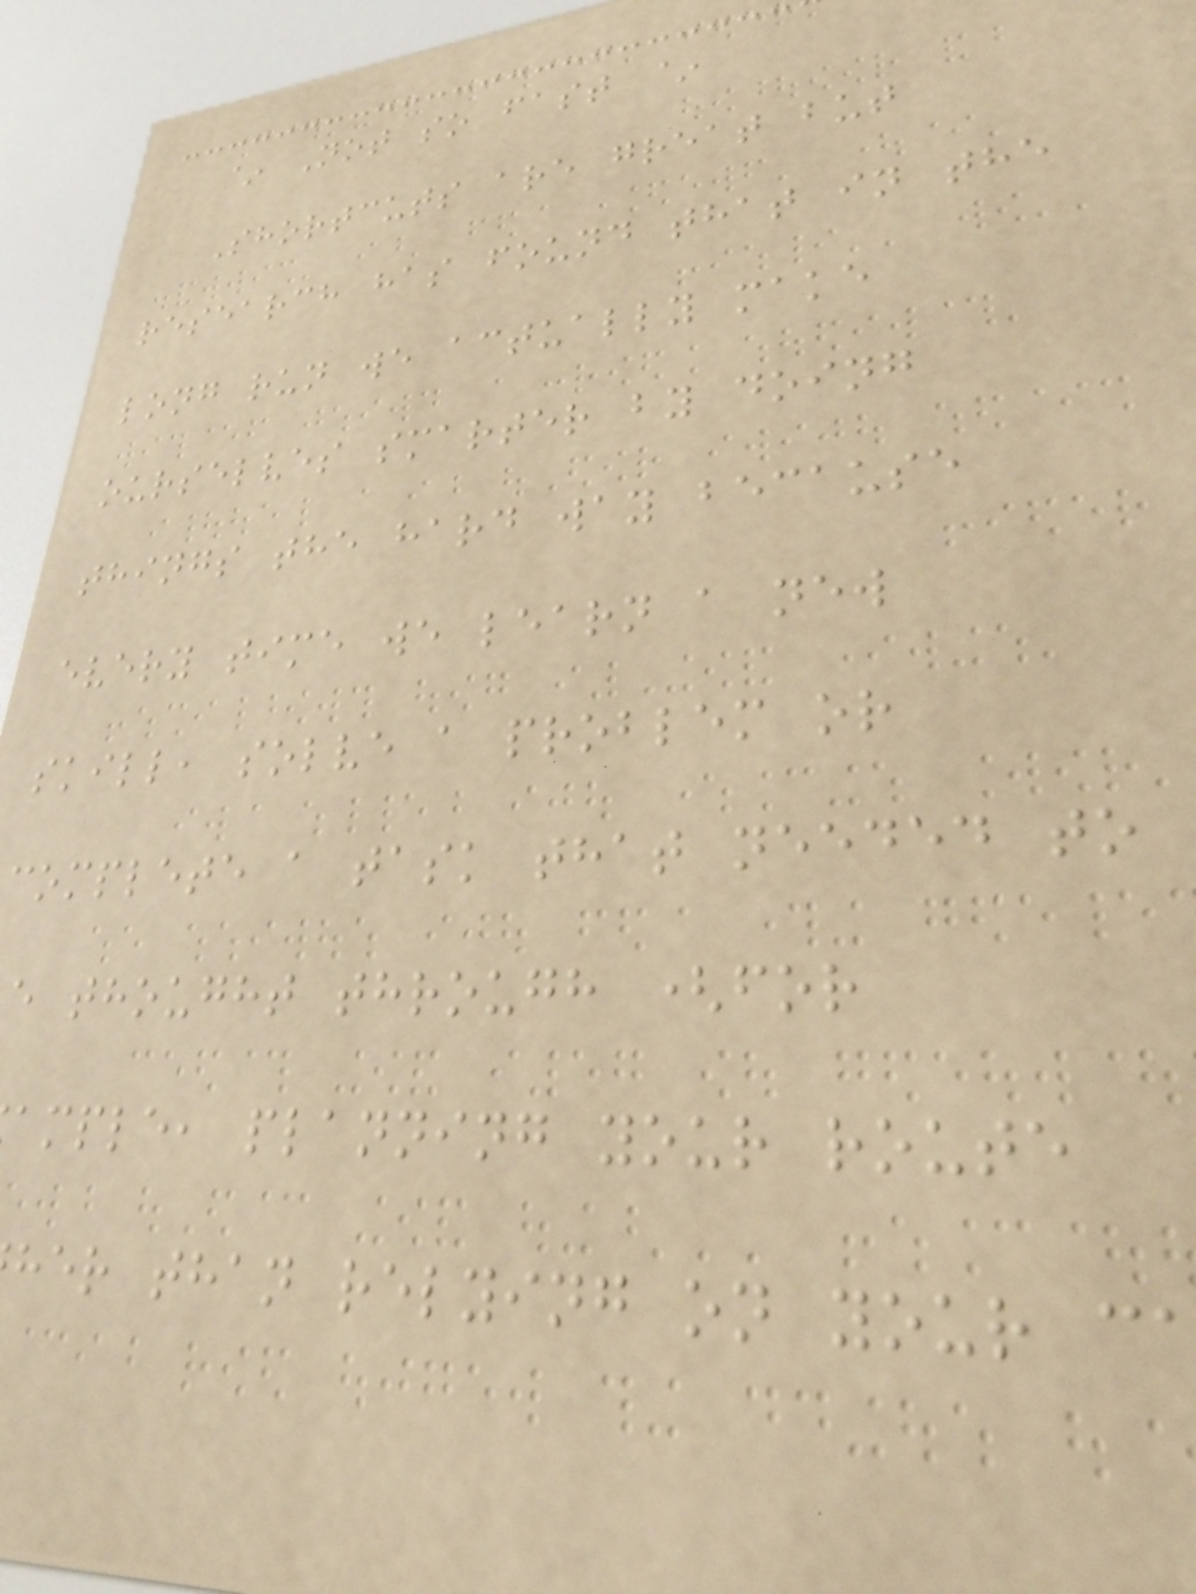~ Not so fast ~
Shortcuts are great but
research has found that in the
long run we actually make
ourselves smarter by doing
things the hard way because
every time we learn a new
skill, solve a problem or
complete a task that needed to
e thought through (for
ample, planning your route
her than relying on your c
